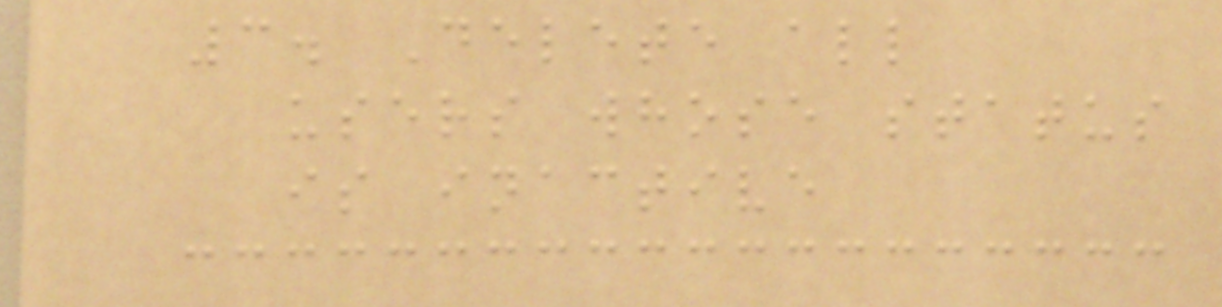3. Delete all
users whose status
is inactive
